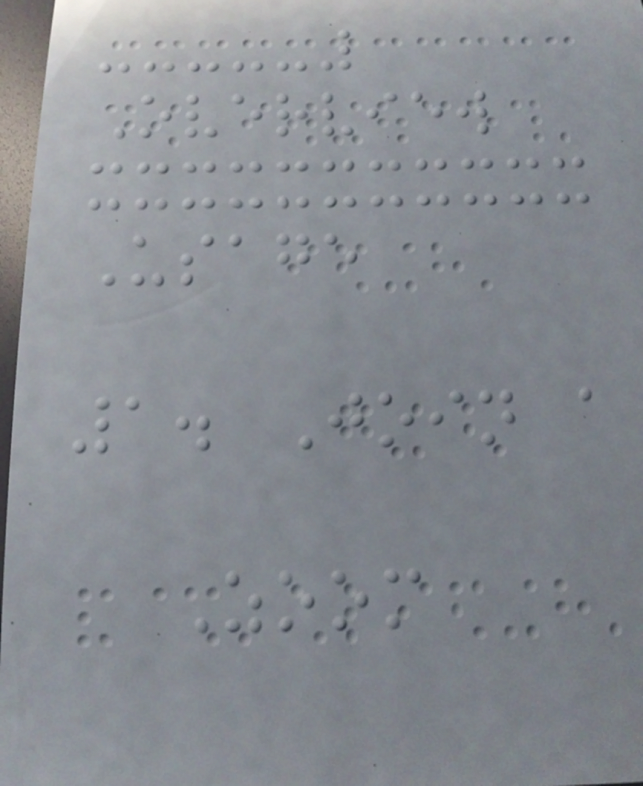Overview
Usage
1. Join a
Zoom
